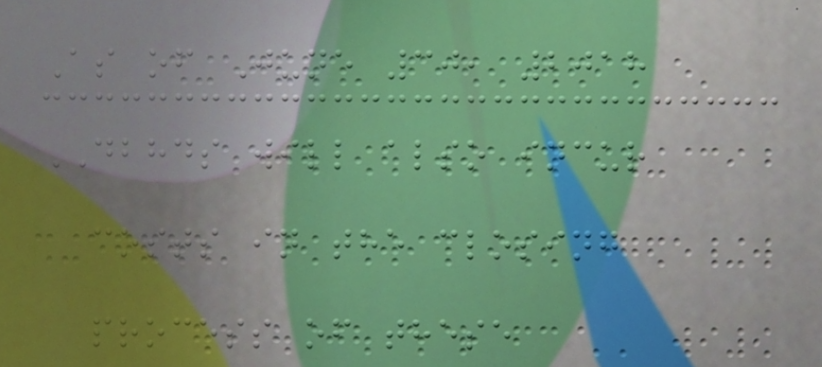As of June 30, 2018
DBHDS will also incur
costs in the closing
process of these
